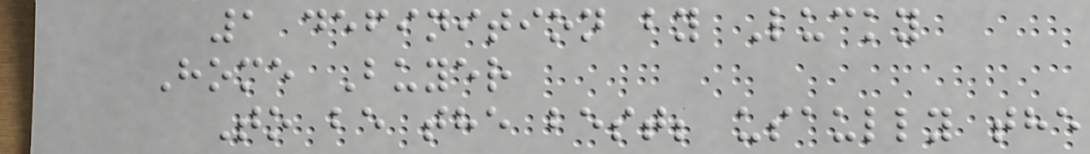1 definition by Lucky
Home Buyer
To be the best; usaully the
